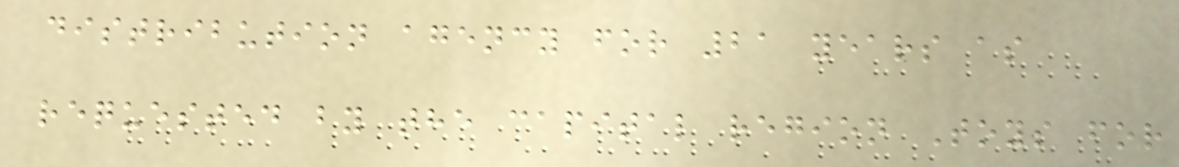distribution agency for 21 years as
requested by the capital region Toys for
